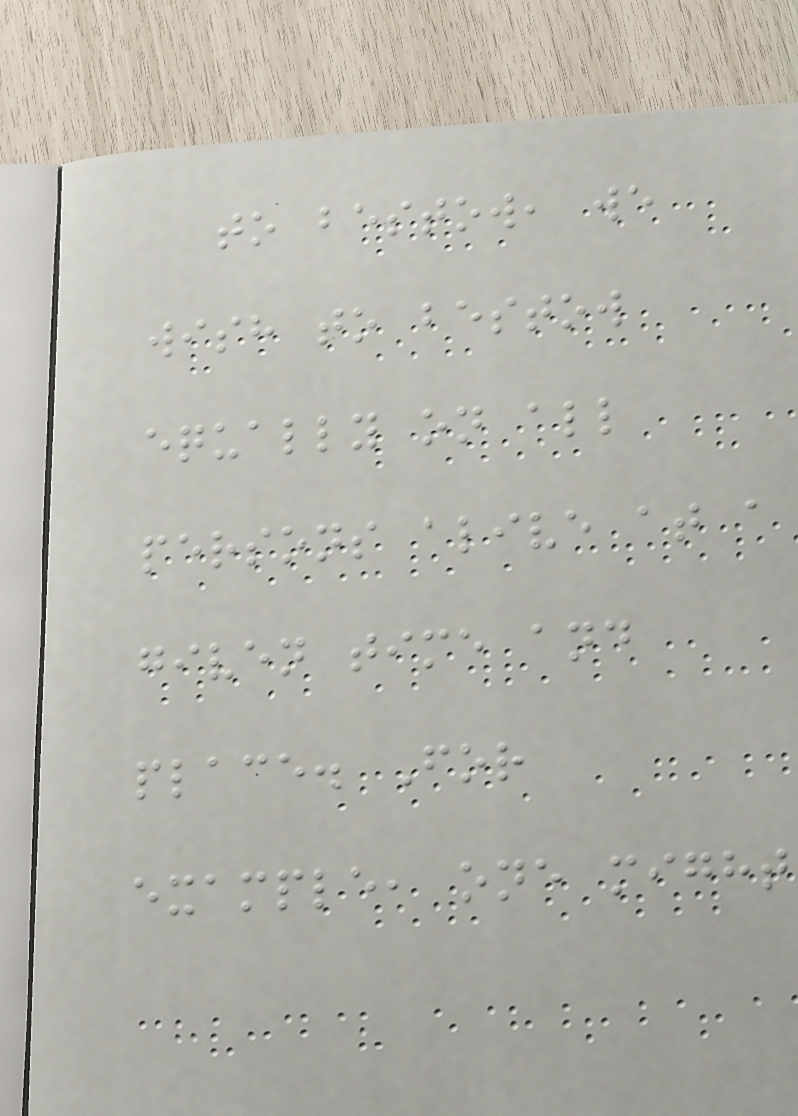to bestow, we
wish to bestow
equally on all
persons alive at a
given time and
place. For
example, one might
